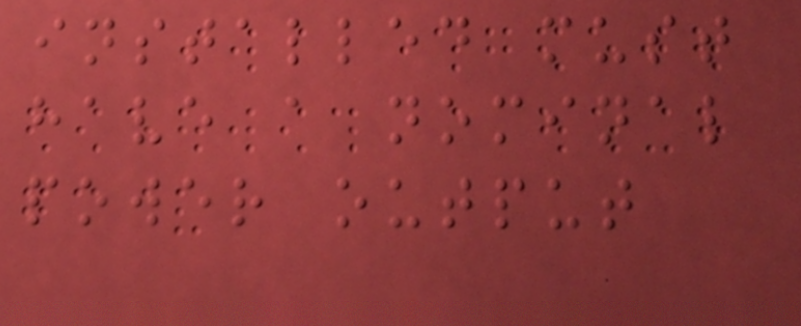installed must
have a nominal
power output
